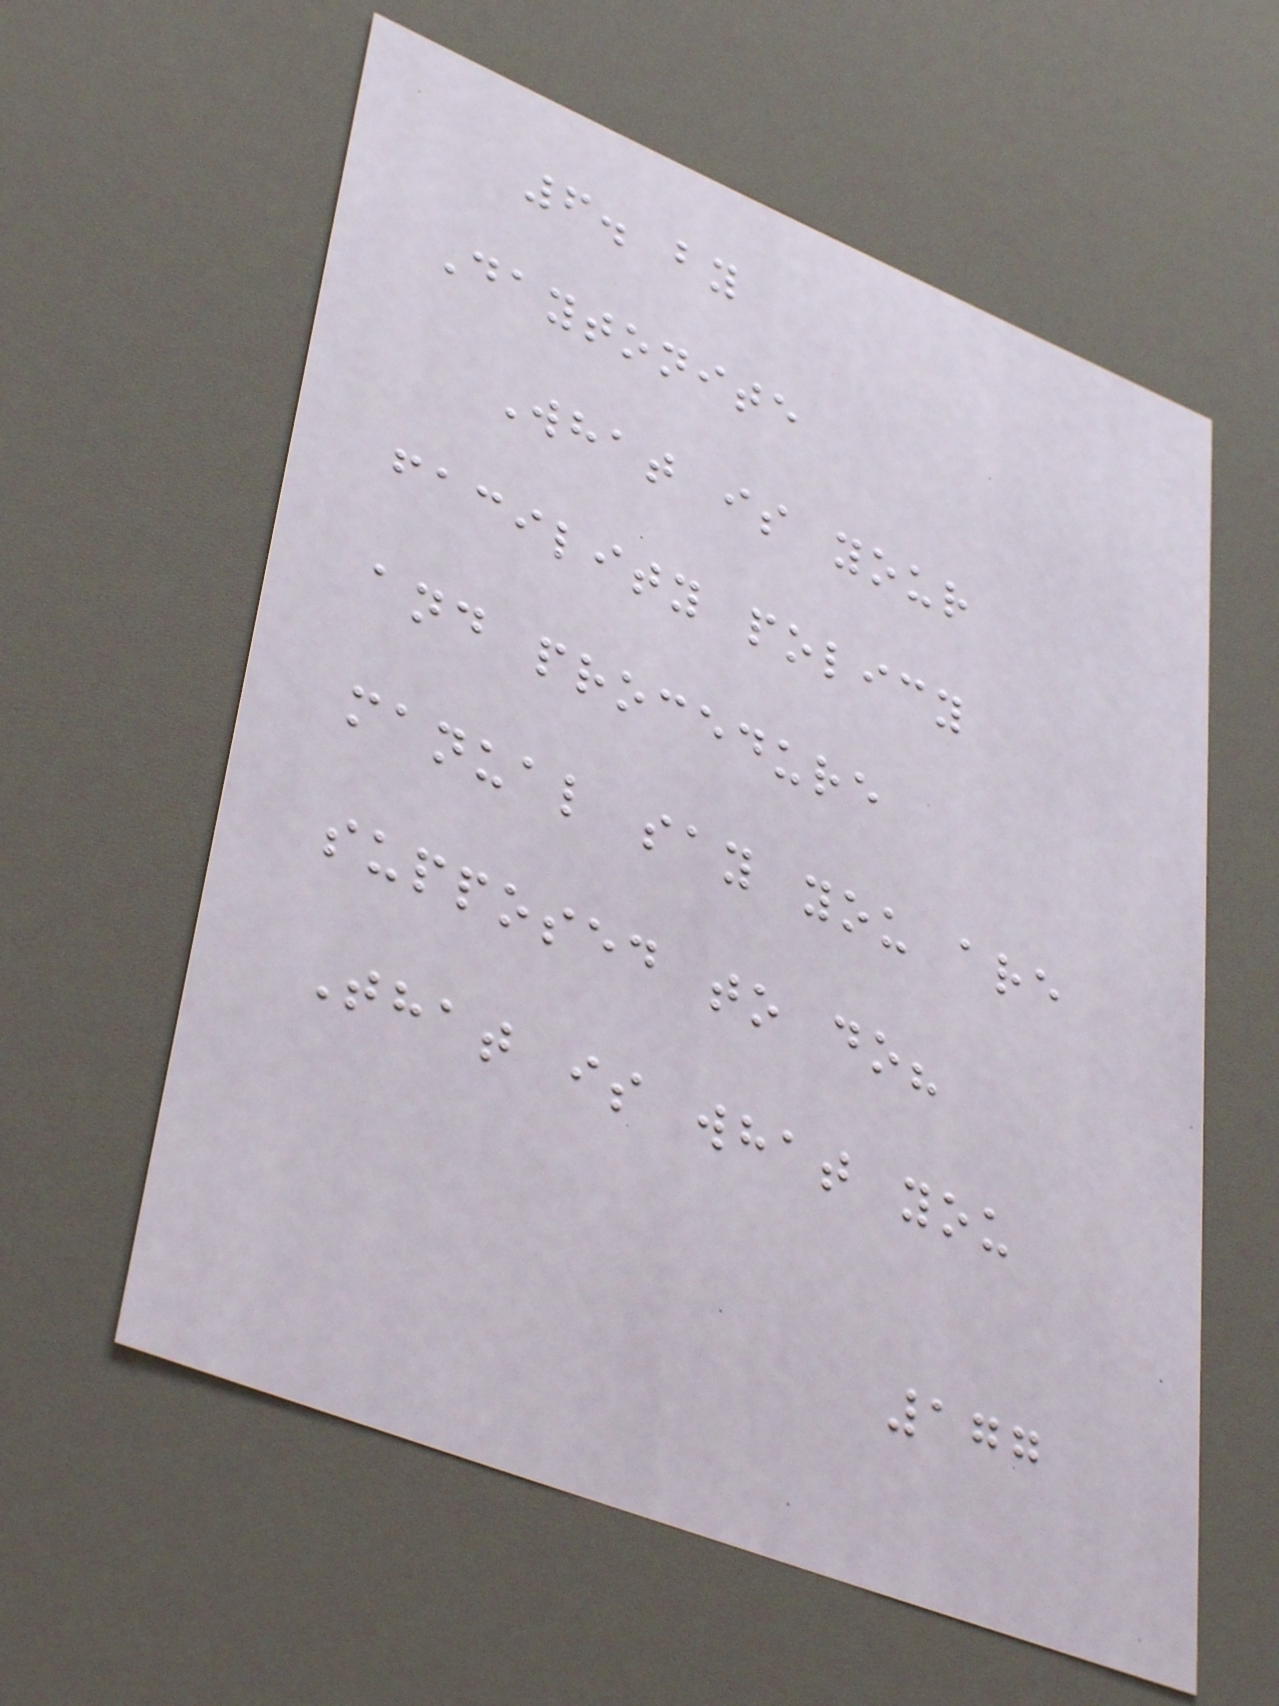6. by
Daytonite
What is your
facility policy
and procedure
manual say you are
supposed to do?
That is what you
177
